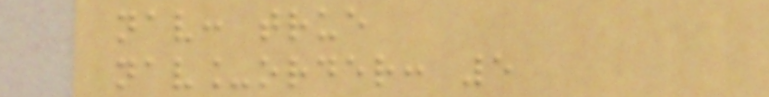nav: true
nav_order: 5
